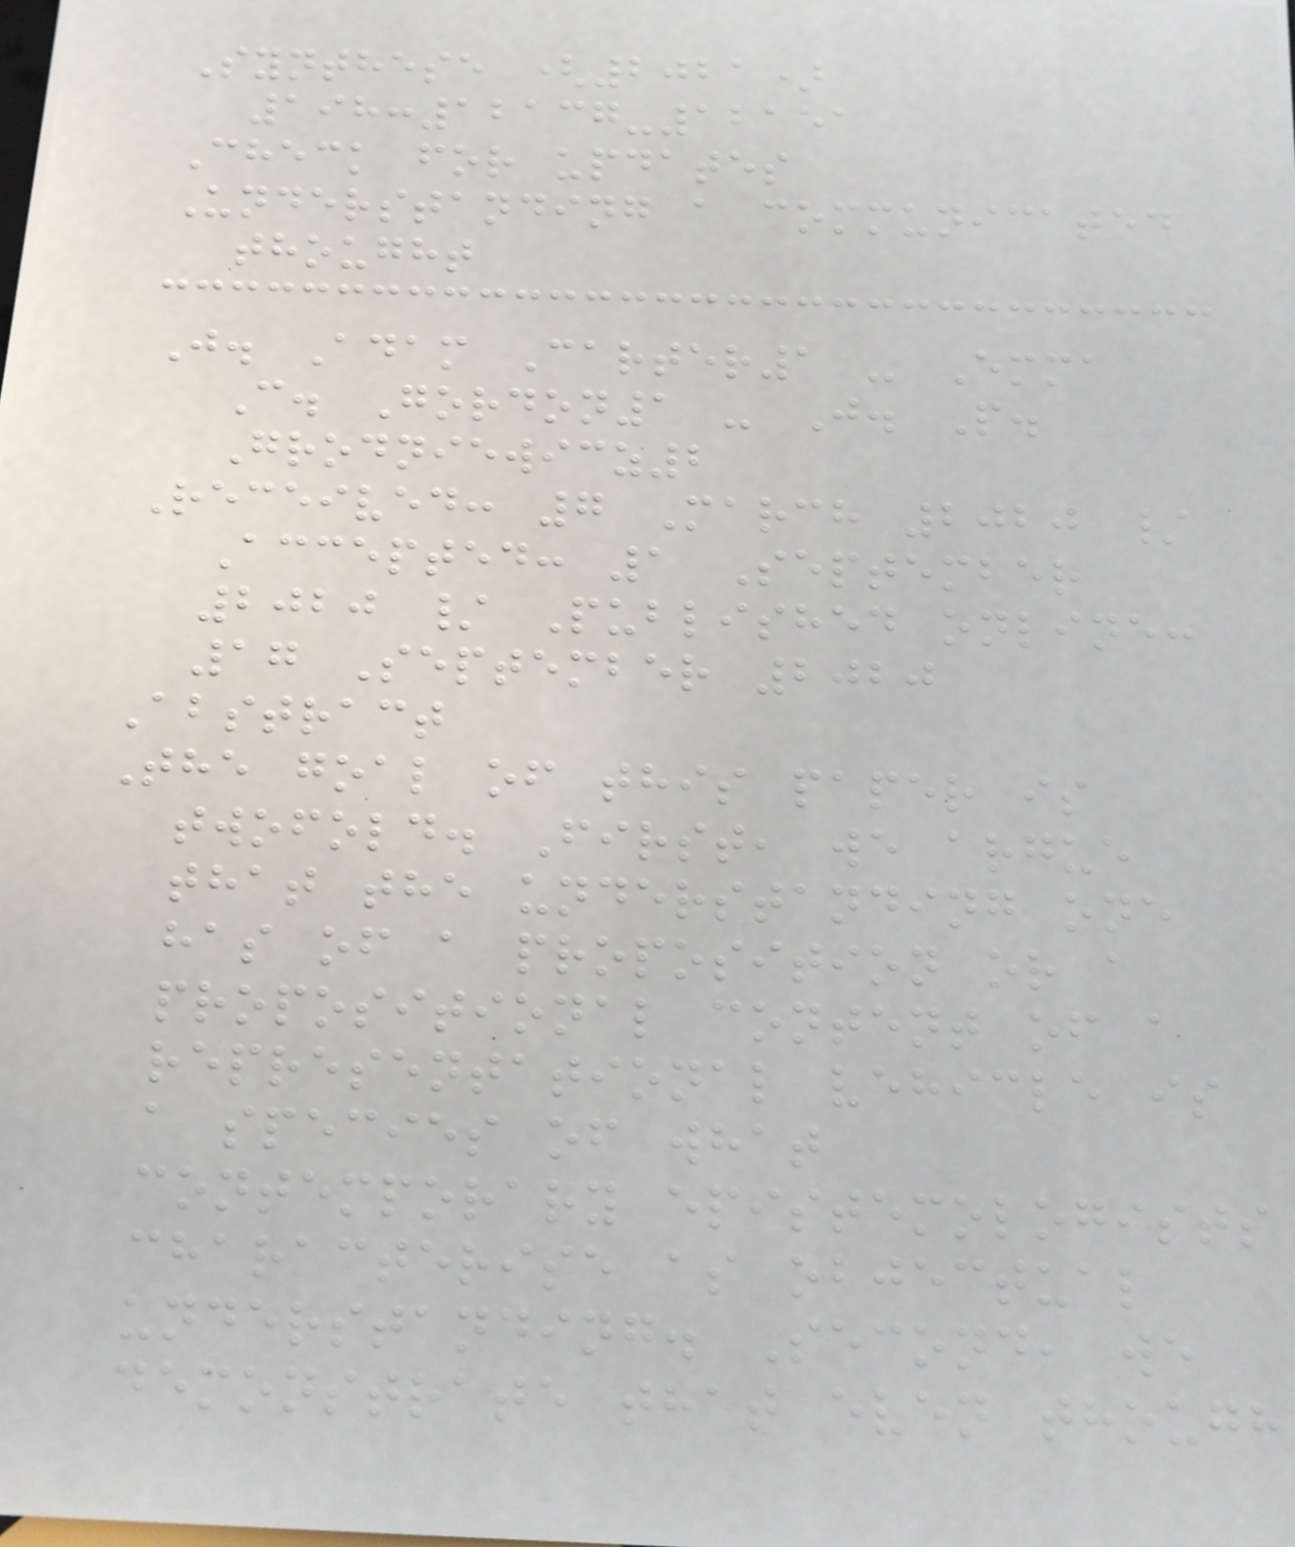Synthese (2021)
198:12137-12151
Check for updates
Understanding a communicated
thought
J. Adam Carter1 - Emma
C. Gordon1 - J. P.
Grodniewicz2
Received: 7 March 2020 /
Accepted: 1 September
2020 / Published online:
17 September 2020
Abstract
The goal of this paper is
twofold. First, we argue
that the understanding one
has of a proposition or a
propositional content of a
representational vehicle is
a species of what
contemporary epistemologists
characterise as objectual
understanding. Second, we
demonstrate that even though
